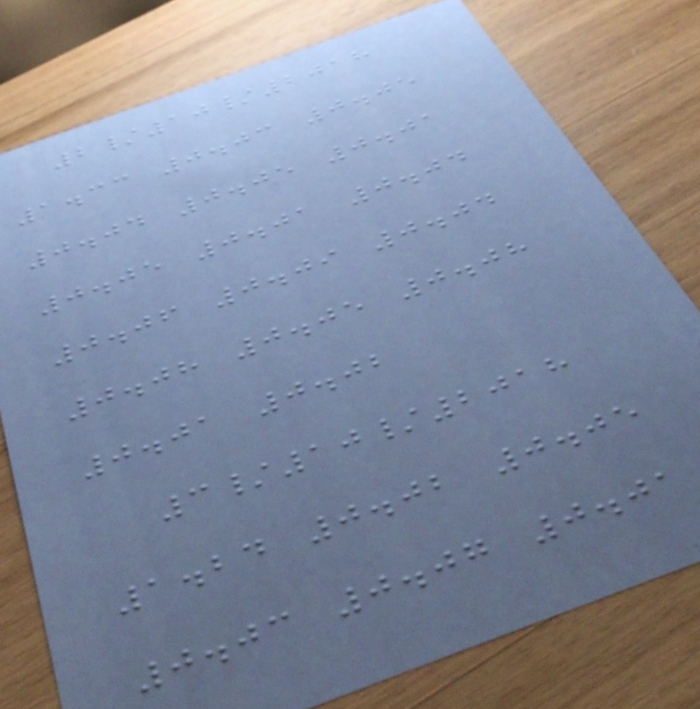2/10/2018
1.33 0.03 0.05
0.04 0.05 0.01
0.05 0.01 0.04
0.06 0.09 0.04
0.08 0.05 0.08
0.01 0.02
3/10/2018
1.24 0.02 0.05
0.03 0.07 0.01
